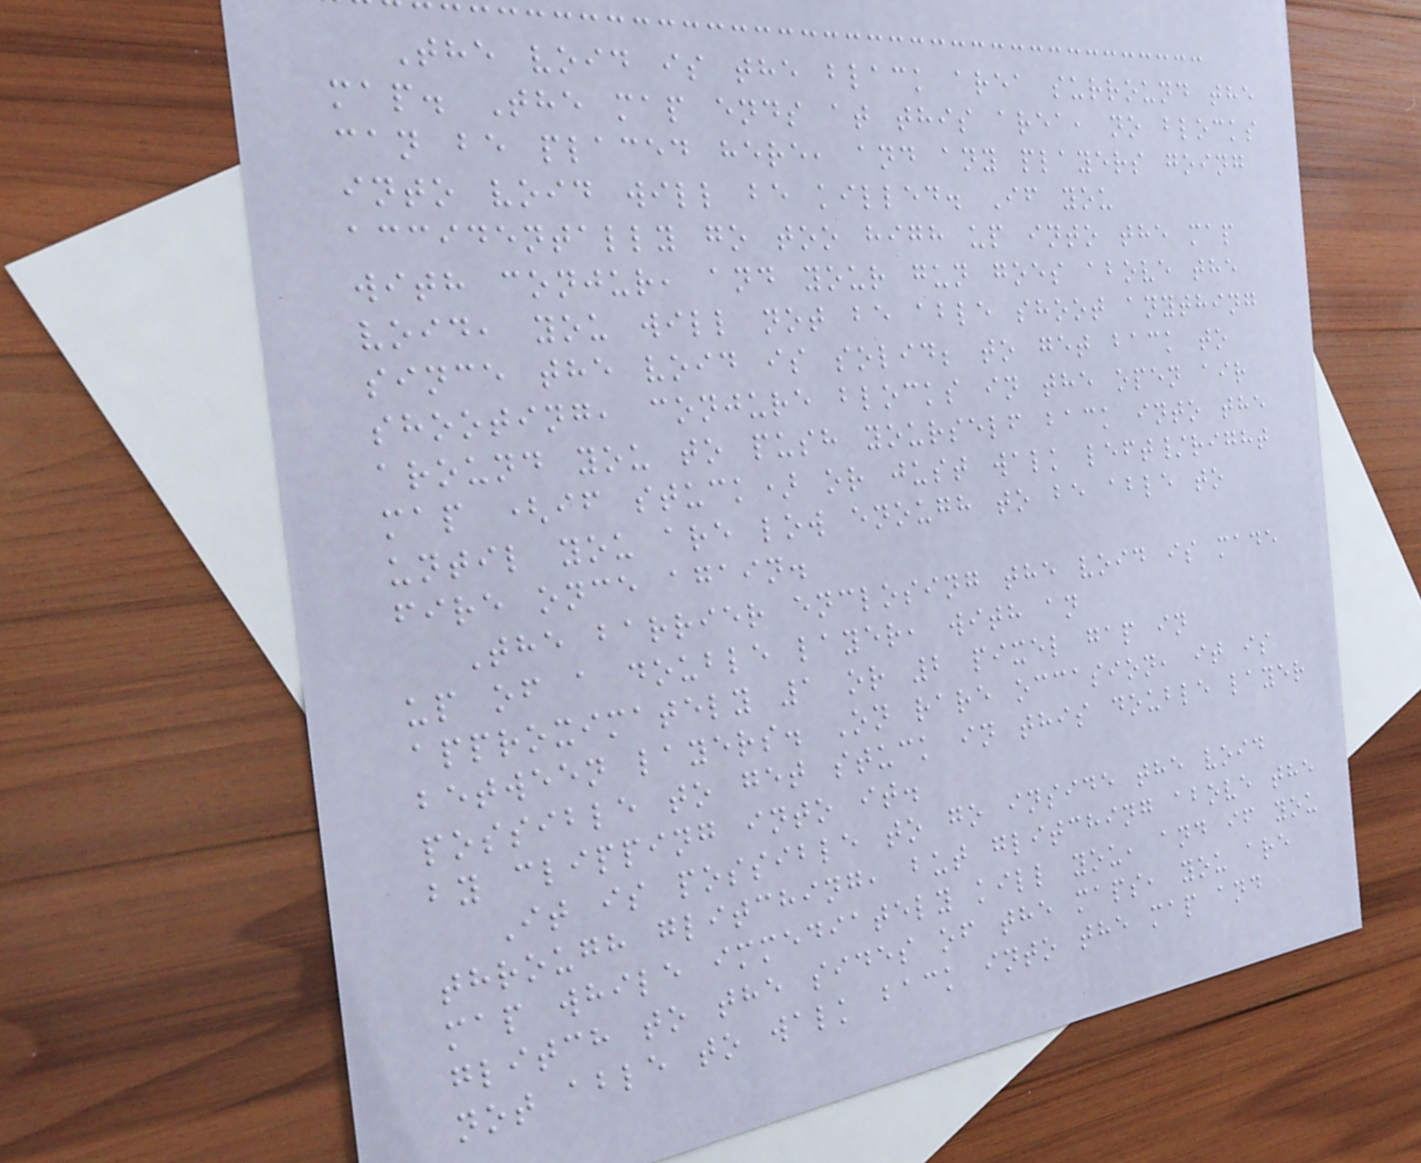The void is the black area surround the
map. The map ends at this area, no blocks
can be placed here, and any players going
into void will be killed. If you
accidentally go too high up into the map
with conjur, and your gun goes above the
void, you will not be able shoot anything
since the void is solid; to get back to
shooting, conjure blocks in the open air
around you to push yourself back into the
map (if stuck) or just walk left/right
until you are low enough to be able to
fire once again.
The barrier enclosing the void is made
up of a double layer, with an
approximately 1 or 2 pixel gap in
between layers. On rare occasion, it is
possible to get stuck in this double layer
by clipping into it.
It is possible to go inside the void
through glitching, but glitching above the
map while immediately kill you, and if you
glitch to the sides of the maps, you are
not able to walk back into the map and
